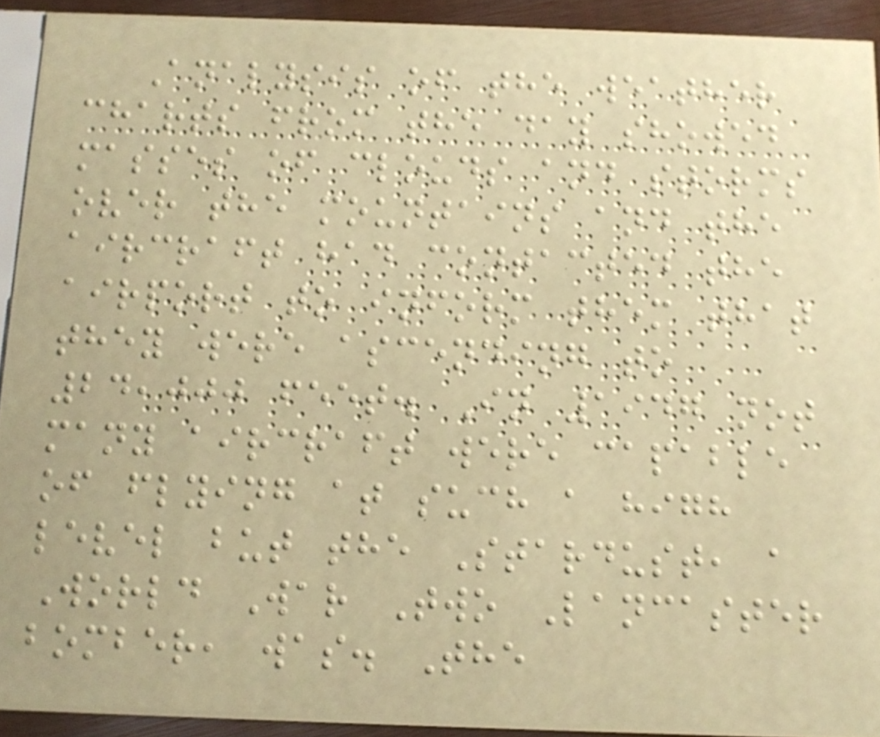Analysis of the weather
charts from the day showed
masses of clouds and storms
over the mountains and the
aircraft had contacted the
airport to inform them that
they were ascending to
24,000 feet. In 1947 not
many aircraft were capable
of flying at such a high
level but the Stardust, a
World War Two Lancaster
bomber, was. The
